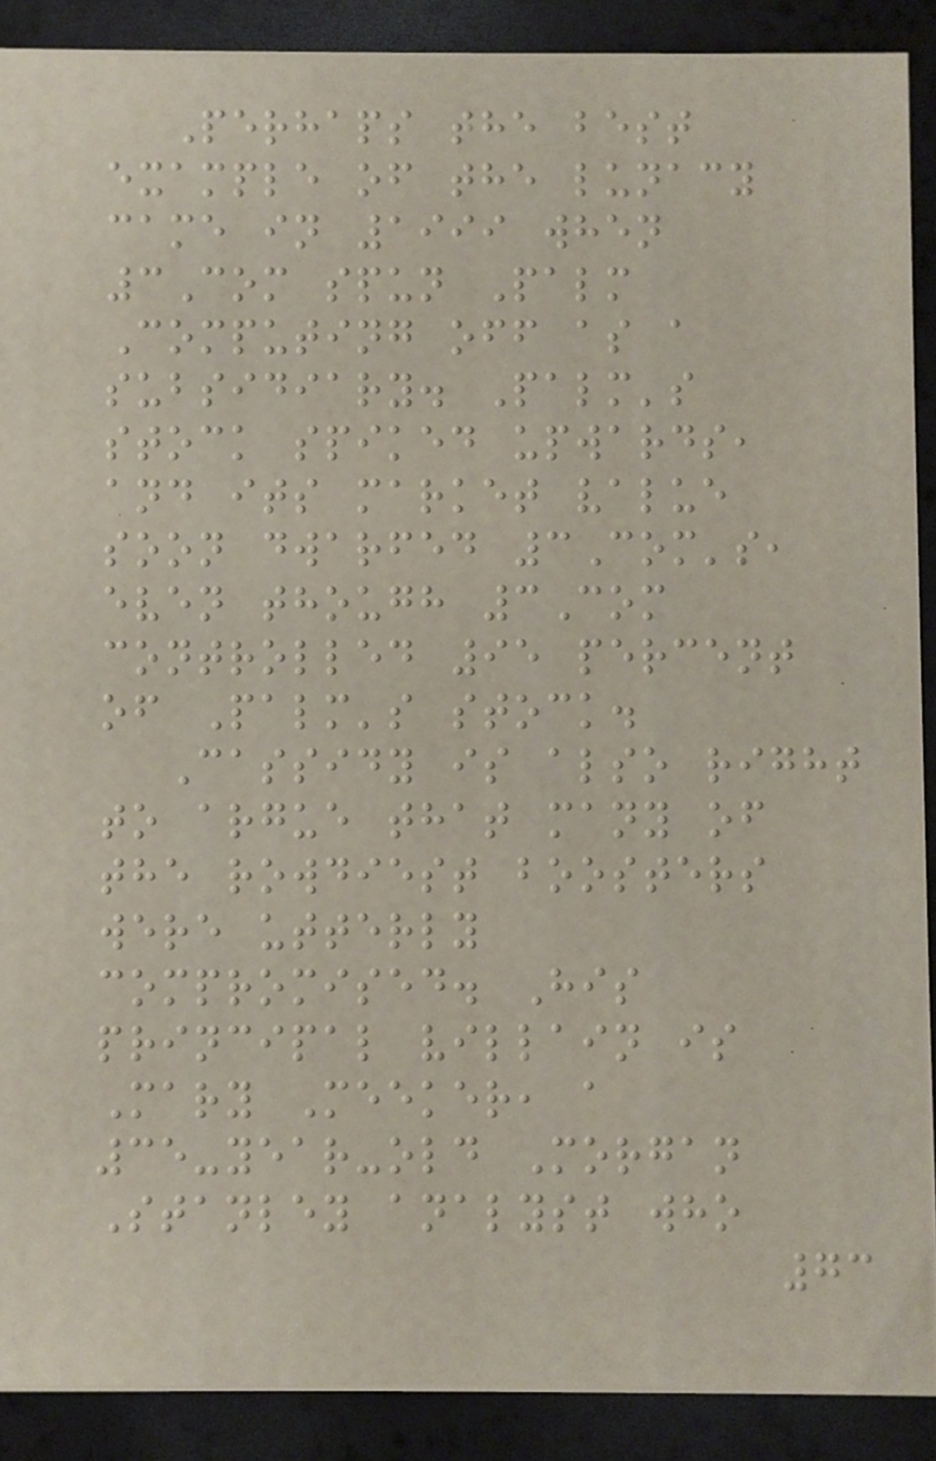Perhaps the best
example of the lunacy
came in 1999 when
3Com spun Palm
Computing off as a
subsidiary. Palm's
stock spiked upwards,
and its market value
soon dwarfed 3Com's,
even though 3Com
controlled 95 percent
of Palm's stock.
Cassidy is also right
to argue that many of
the rowdiest boosters
were utterly
compromised. His
principal villain is
Mary Meeker, a
35-year-old Morgan
Stanley analyst who
73
